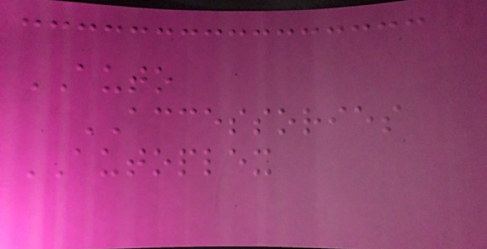AUTO
ACCESSORIES
AUTOPLEX
